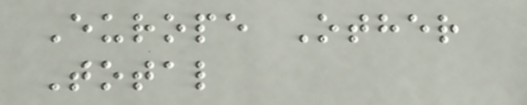Europe Other
Total
